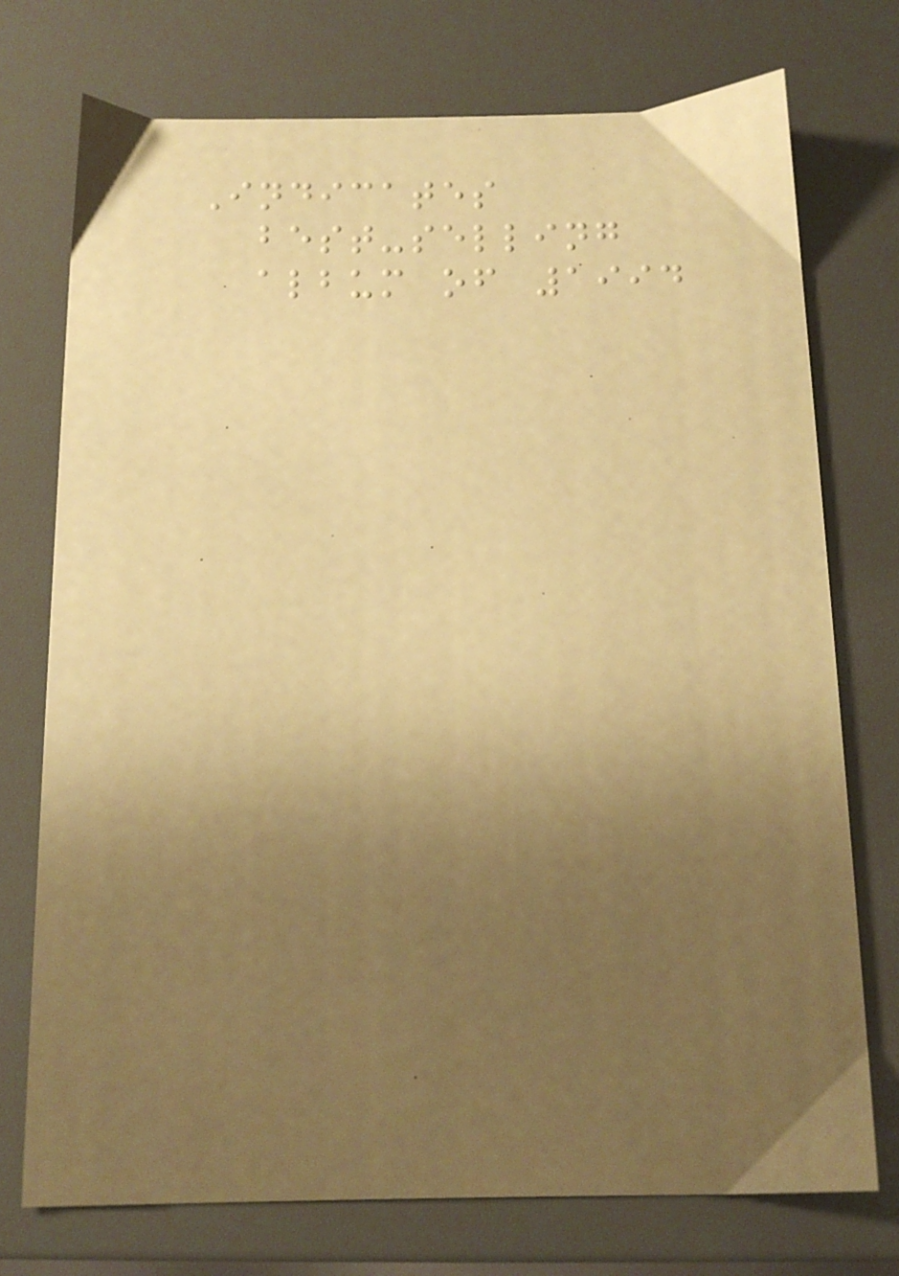Indicates
best-selling
album of 1994
